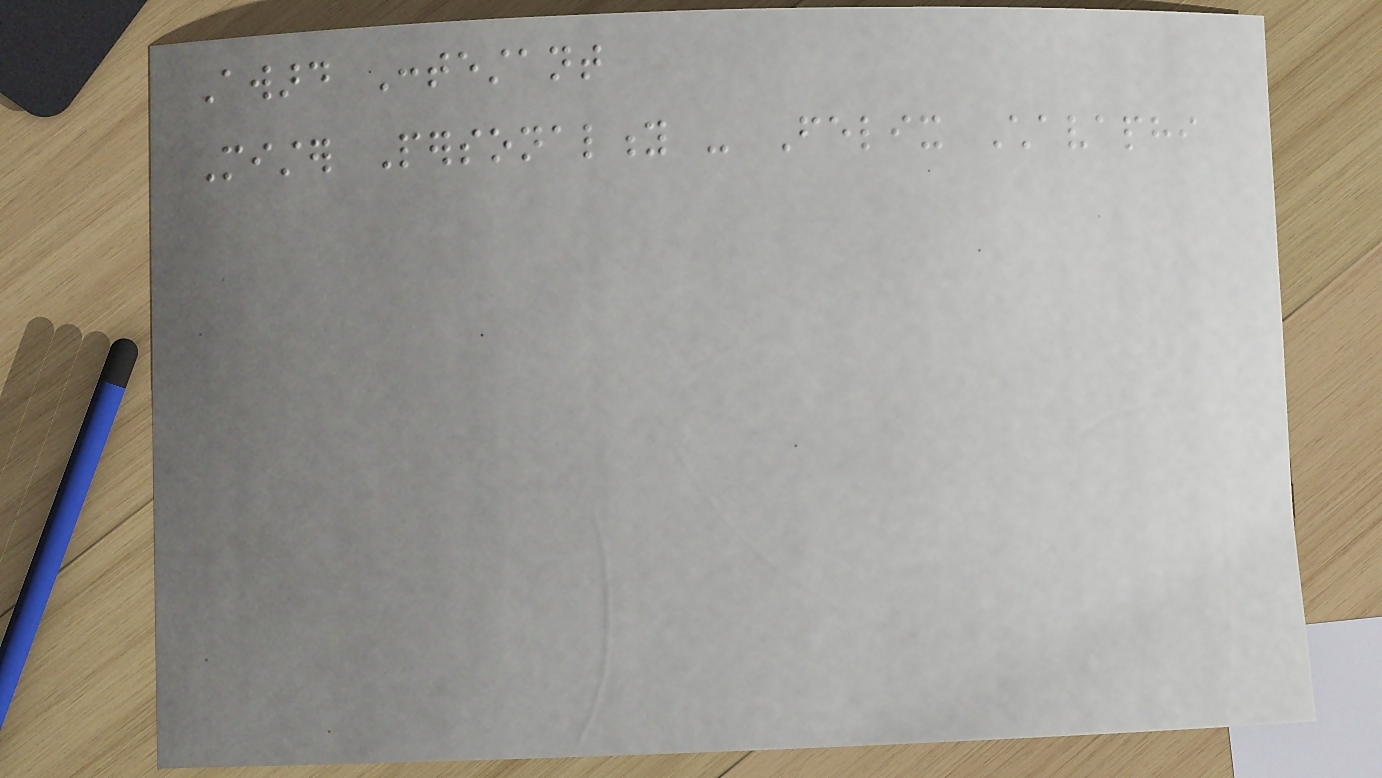Award Contestant
Mister Personality - Felix Chavaphi
